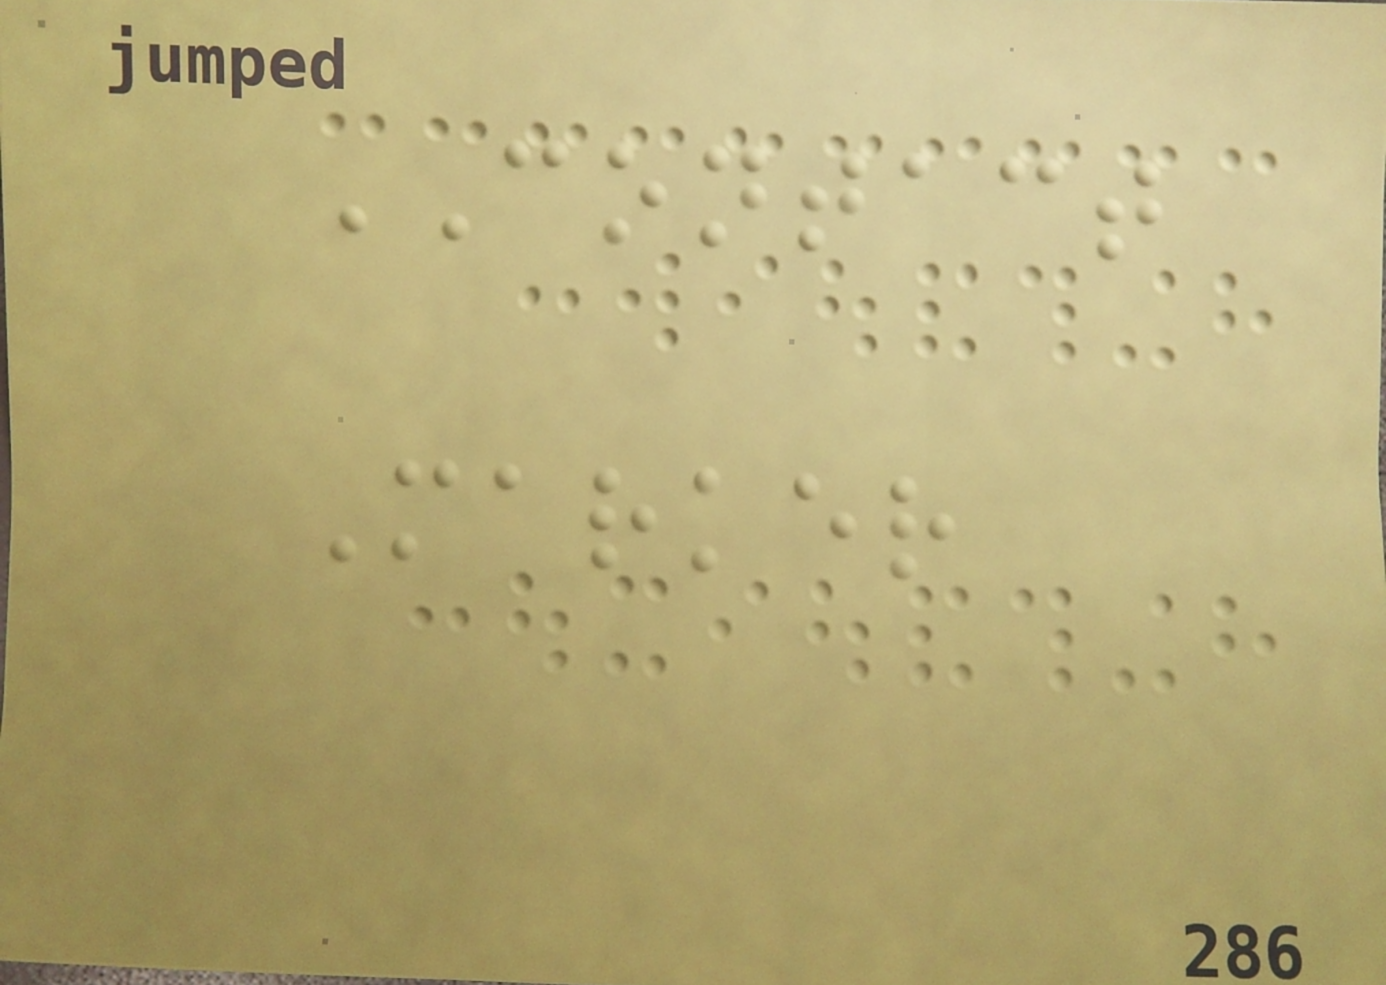CONTACT
Marker
